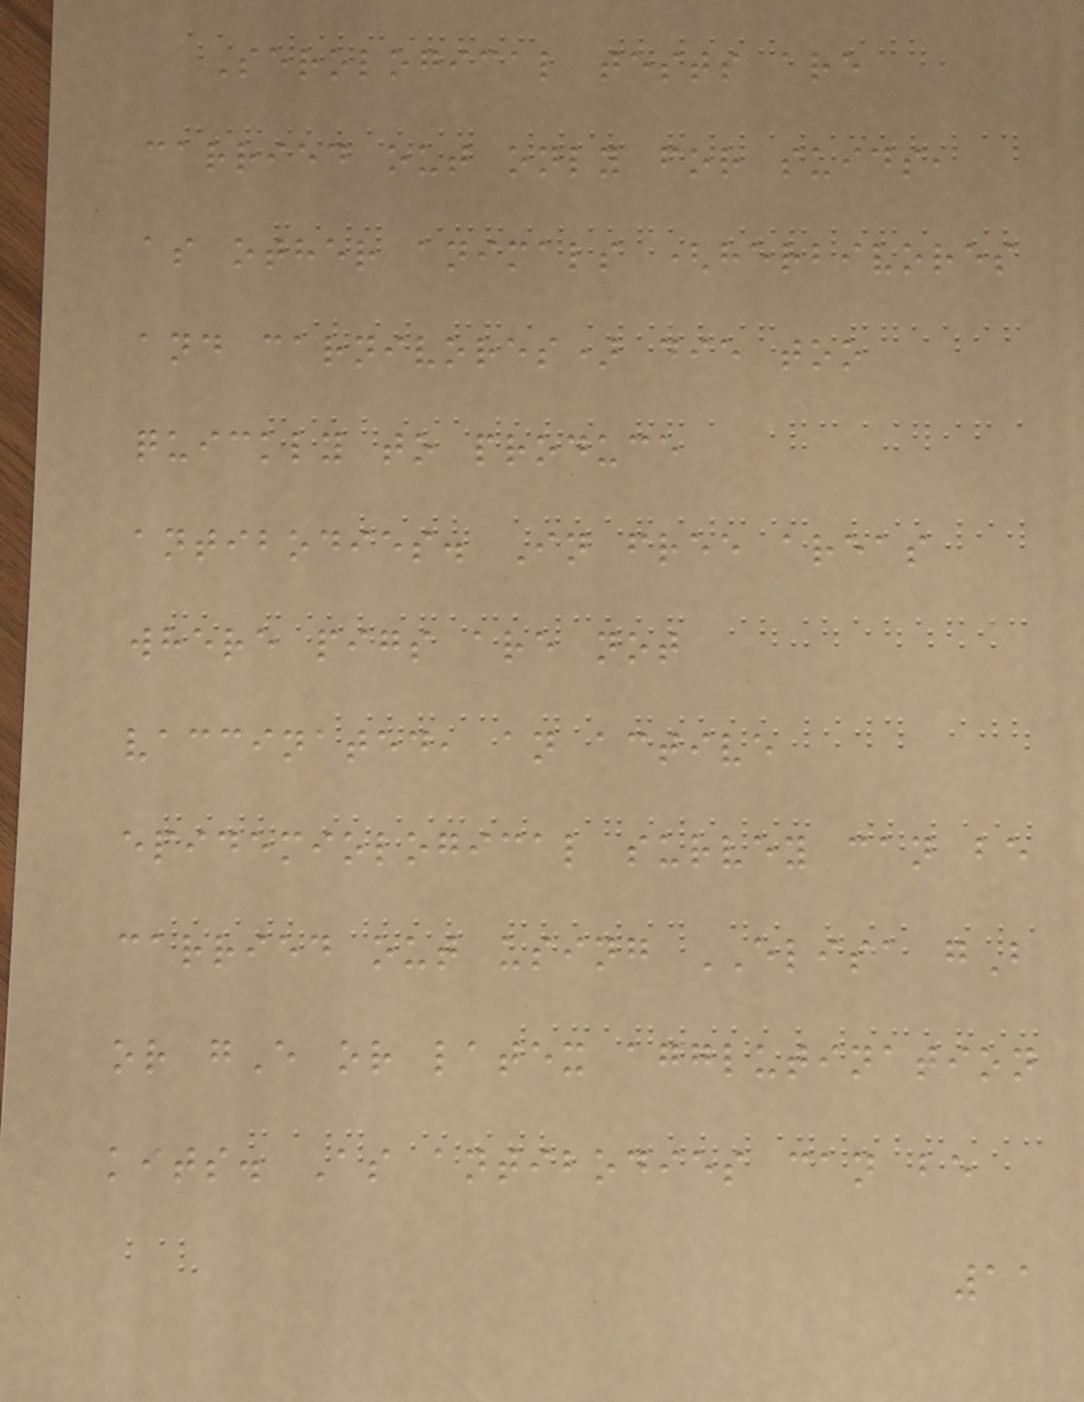Serological tests are
carried out only for suids,
as other animals (herbivores
and carnivores) die too
quickly to produce
antibodies. In free areas
where pigs are not
vaccinated, an active
epidemiological survey can be
carried out using ELISA gB
or gE or latex agglutination
kits. As antibodies can be
11
